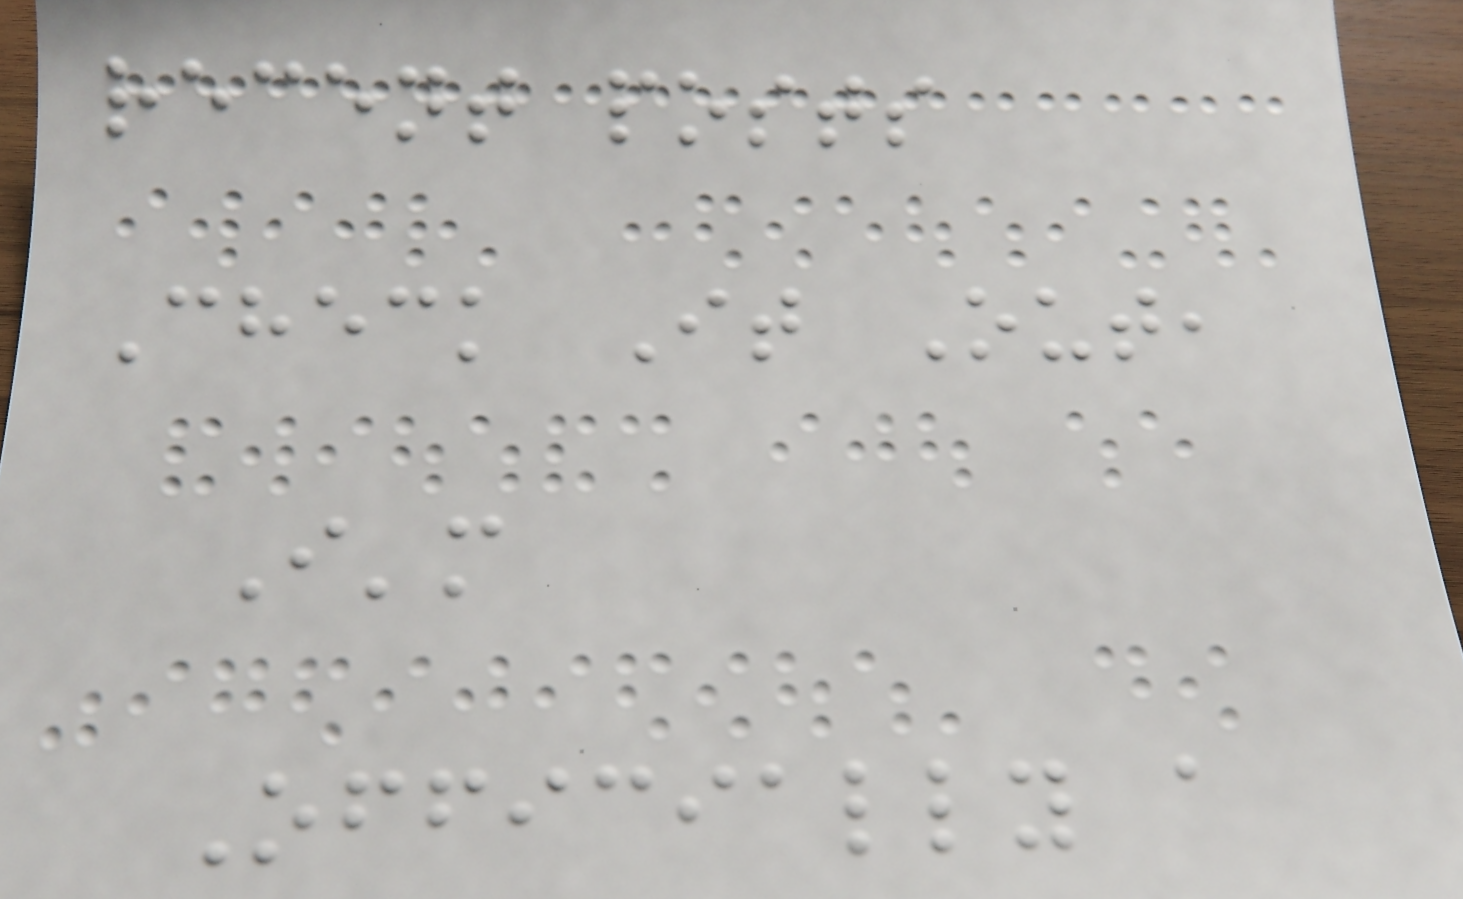recent posts
Check It Out,
I'm
Officially a
